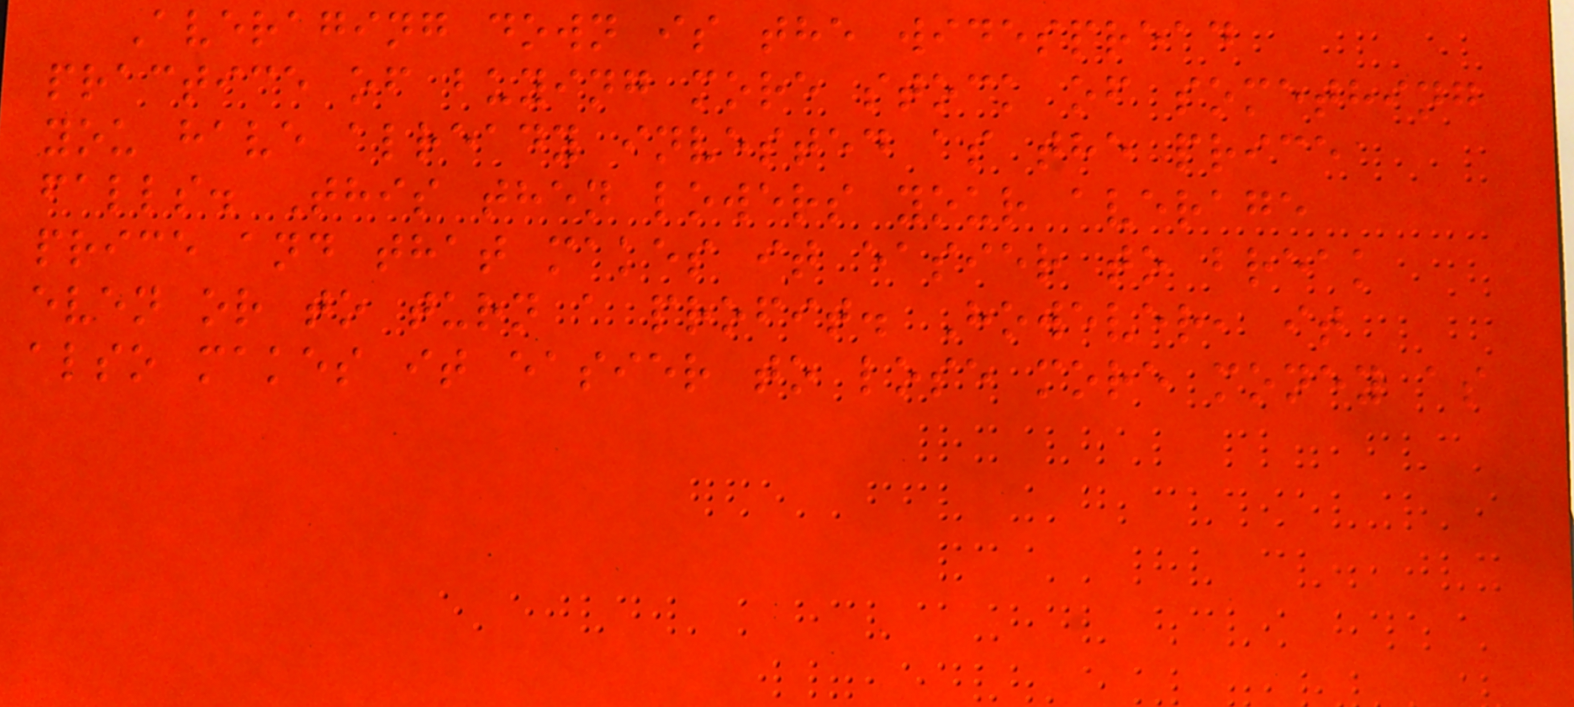Averaging down is the widespread
practice of buying more stock of something
you have already invested as the price
falls. This then lowers your average
price and that makes it easier to break
even or to turn a profit. However, it
also makes it easier to lose more money as
